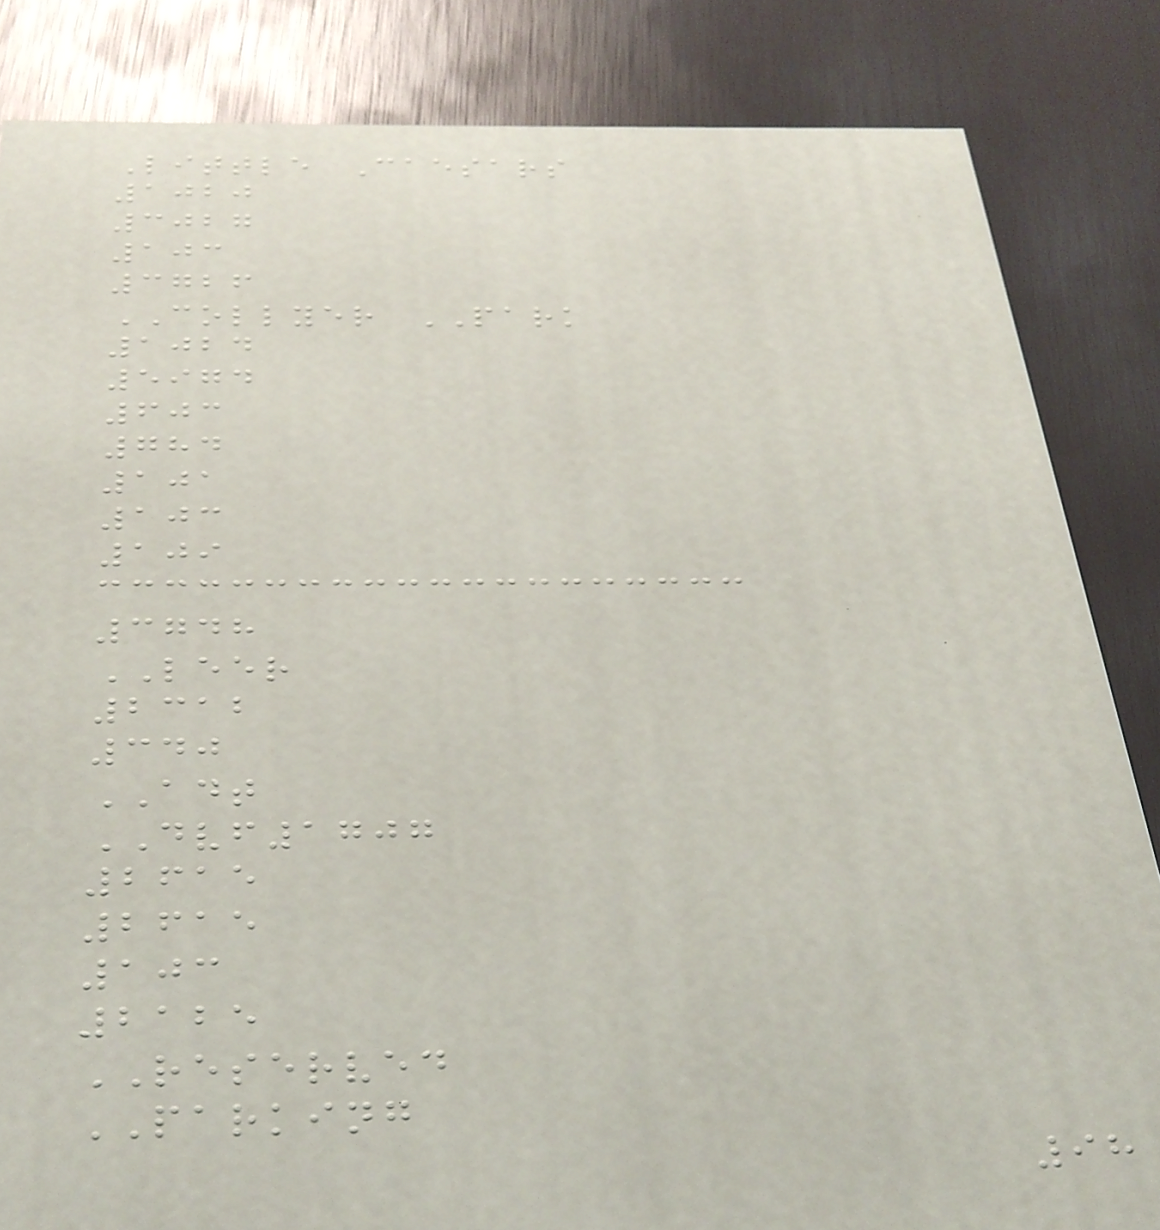Little Caesars
1020
3027
103
3726
COLLYER PARK
1024
5974
603
784
101
103
109
3748
LEER
2312
340
ADT
DVF1707
2615
2615
103
2125
RESERVED
PARKING
98
